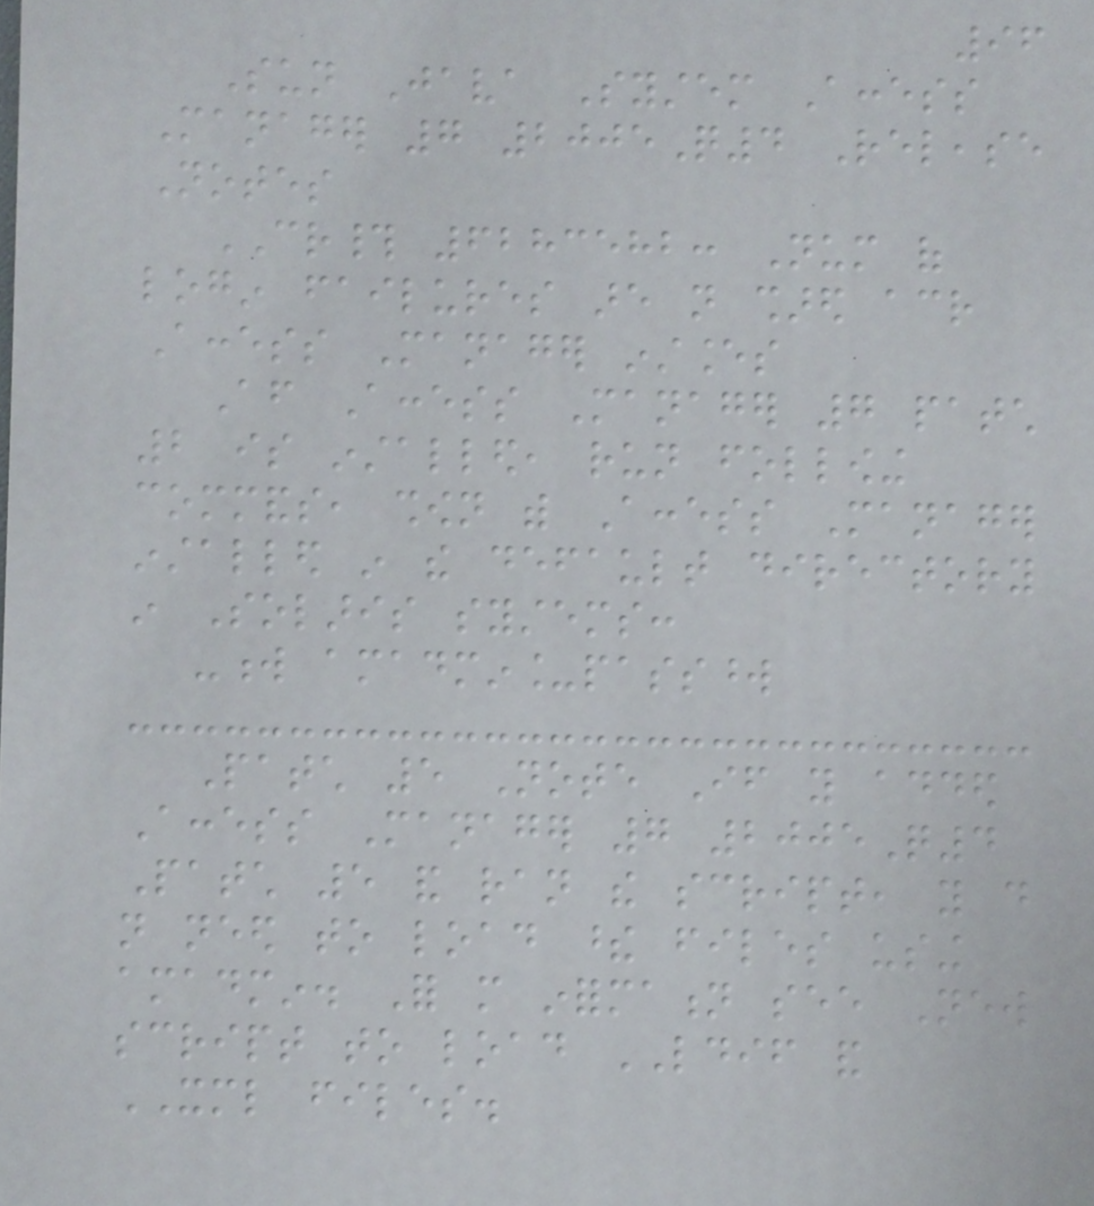96
Sun Java System Access
Manager 7 2005Q4 Release
Notes
CR# 6283582: Num of
login failures are not shared across
Access Manager instances
After Access Manager 7 patch
2 is installed, run following
commands, shown with Access Manager
installed in the default directory
in Solaris systems:
-w amadmin_password
Patch 5 Note If you added
Access Manager 7 2005Q4
Patch 5 and ran the script, you do
not need to load these files using
amadmin. For more information see New
script to load LDIF and
XML files.
